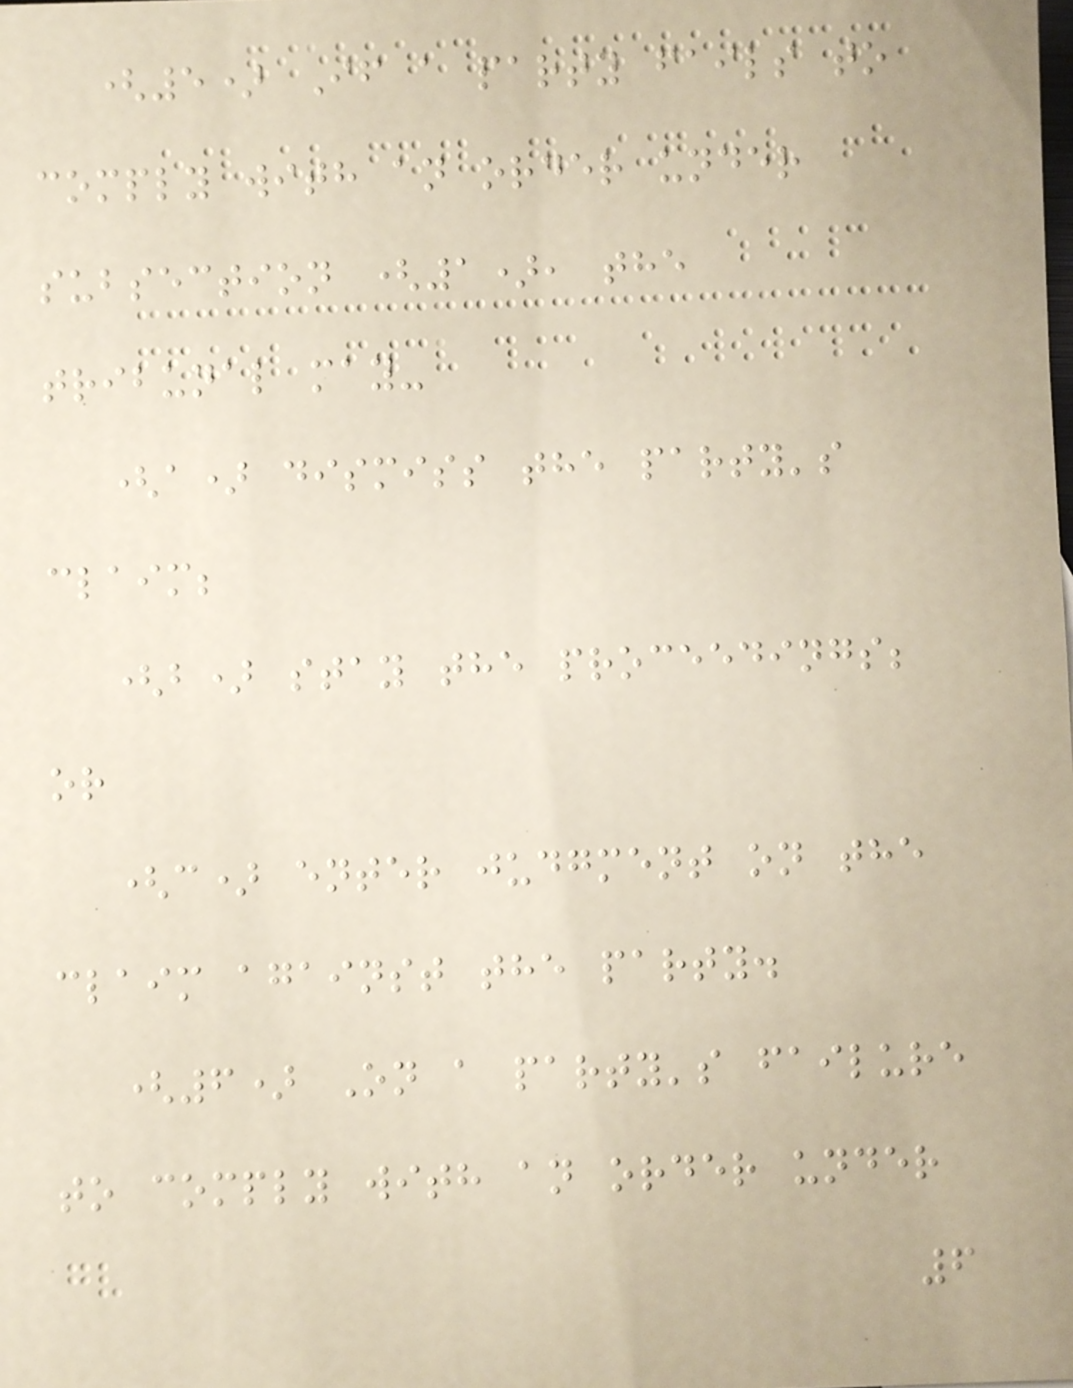(5) If a party fails to
comply with an order under
subsection (1), the
tribunal may-
(a) dismiss the party's
claim;
(b) stay the proceedings;
or
(c) enter judgment on the
claim against the party.
(6) On a party's failure
to comply with an order under
6
